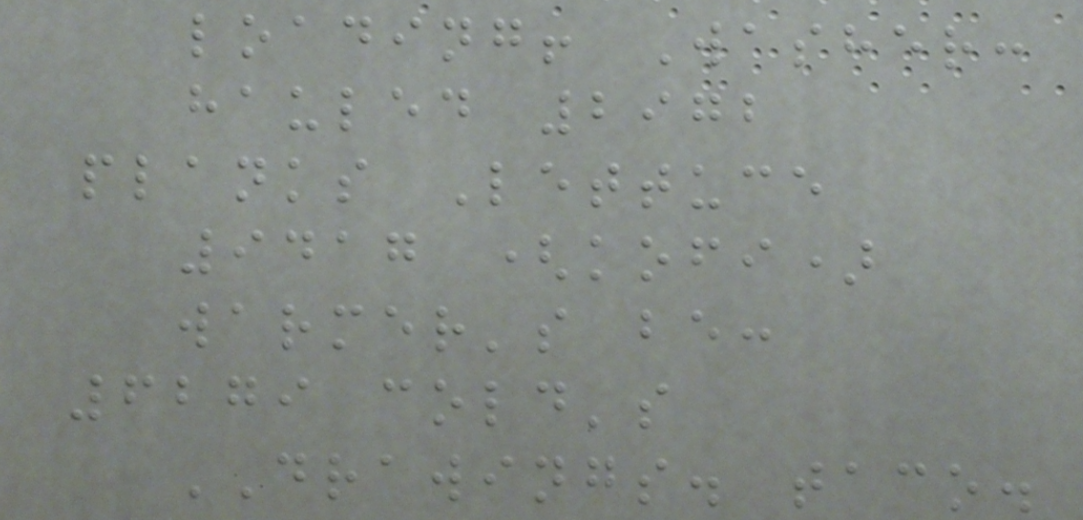loading! Washer:
hauled 2972
planks Lettuce
9417 (kofi)
warmer's be:
6279 cold's
DRAWINGS. taco.
